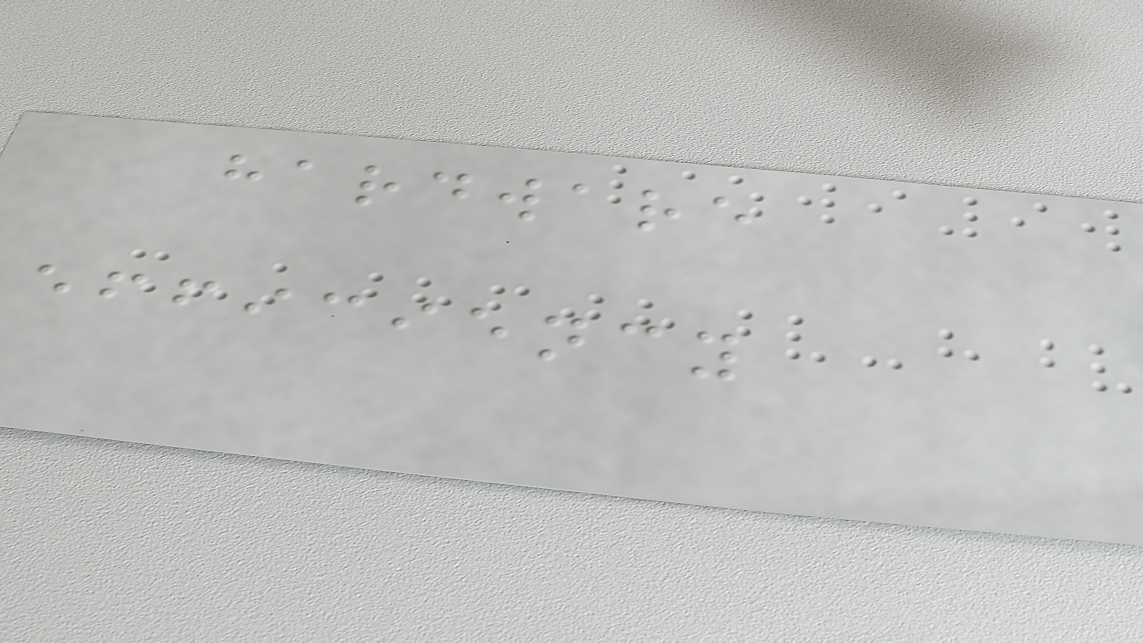hardware
efficiency
